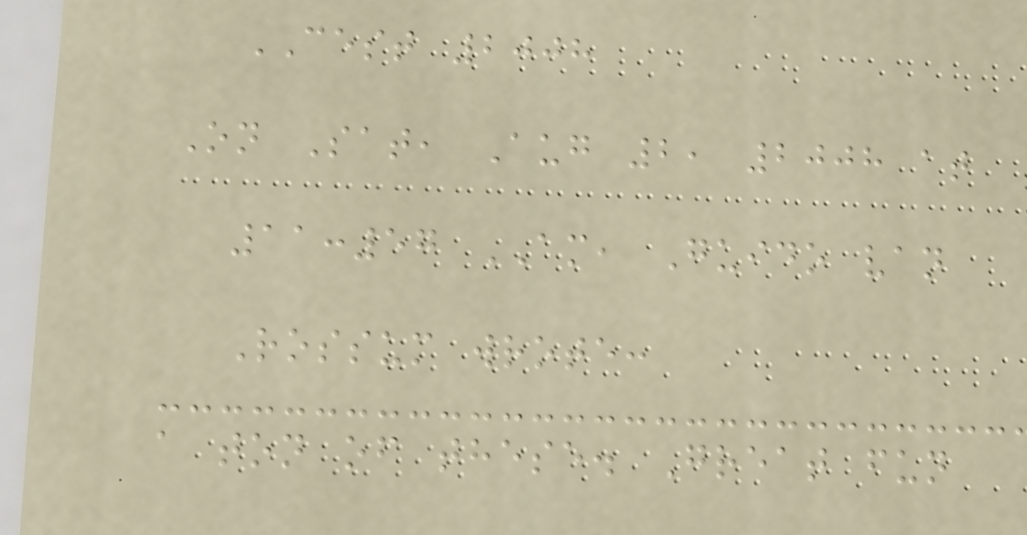CEST 2008
On Sat, Aug 2, 2008 at
11:57 AM, Guido van
Rossum wrote:
a ton of these. Great fun
